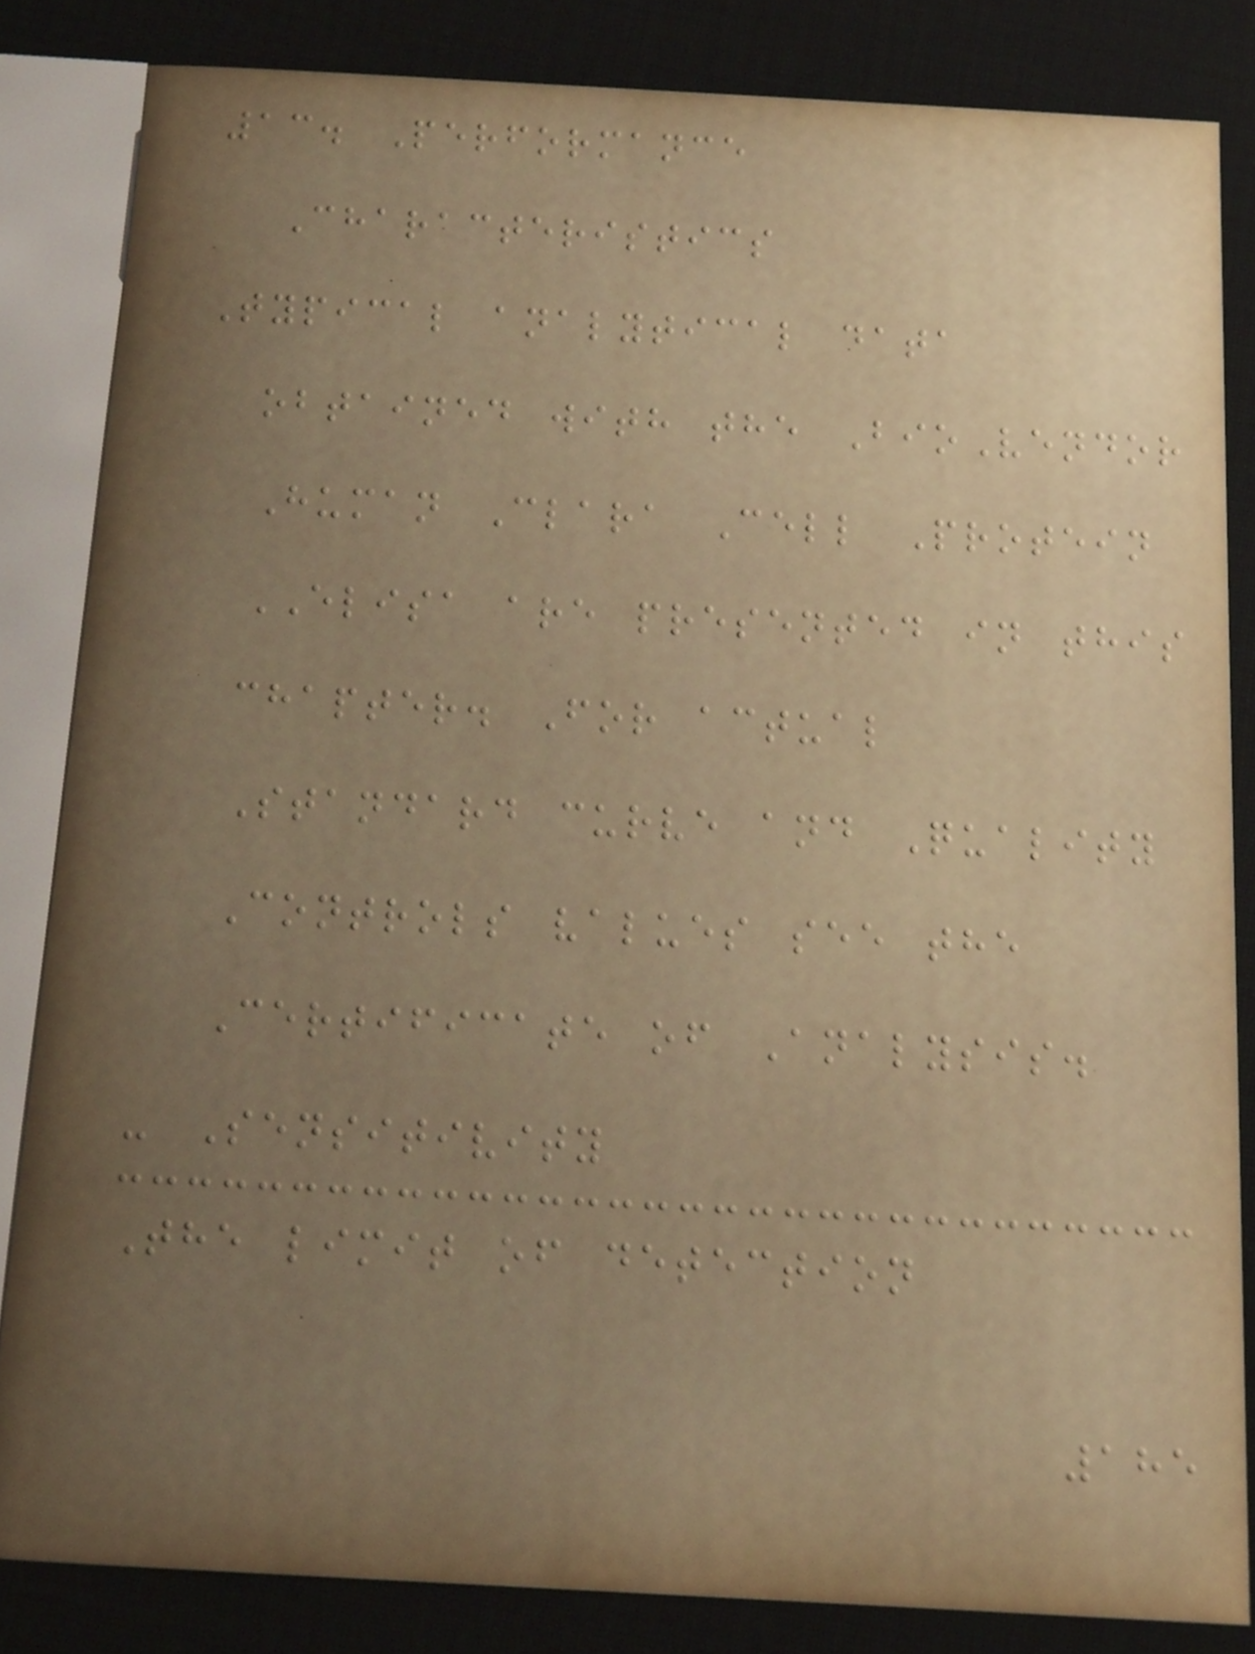13. Performance
Characteristics
Typical analytical data
obtained with the BioVendor
Human Clara Cell Protein
ELISA are presented in this
chapter. For actual
Standard curve and Quality
Controls values see the
Certificate of Analysis.
- Sensitivity
The limit of detection
185
